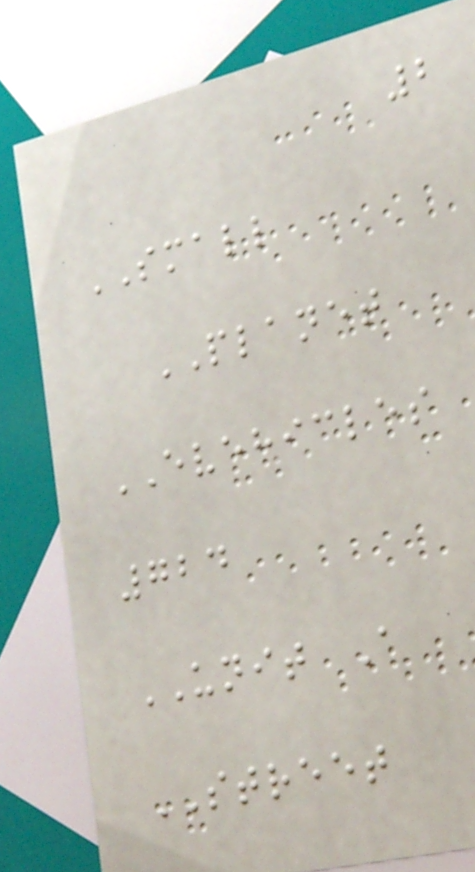2
SMALL
PLANET
EVEHICLES
724
UNIT A
STREET
